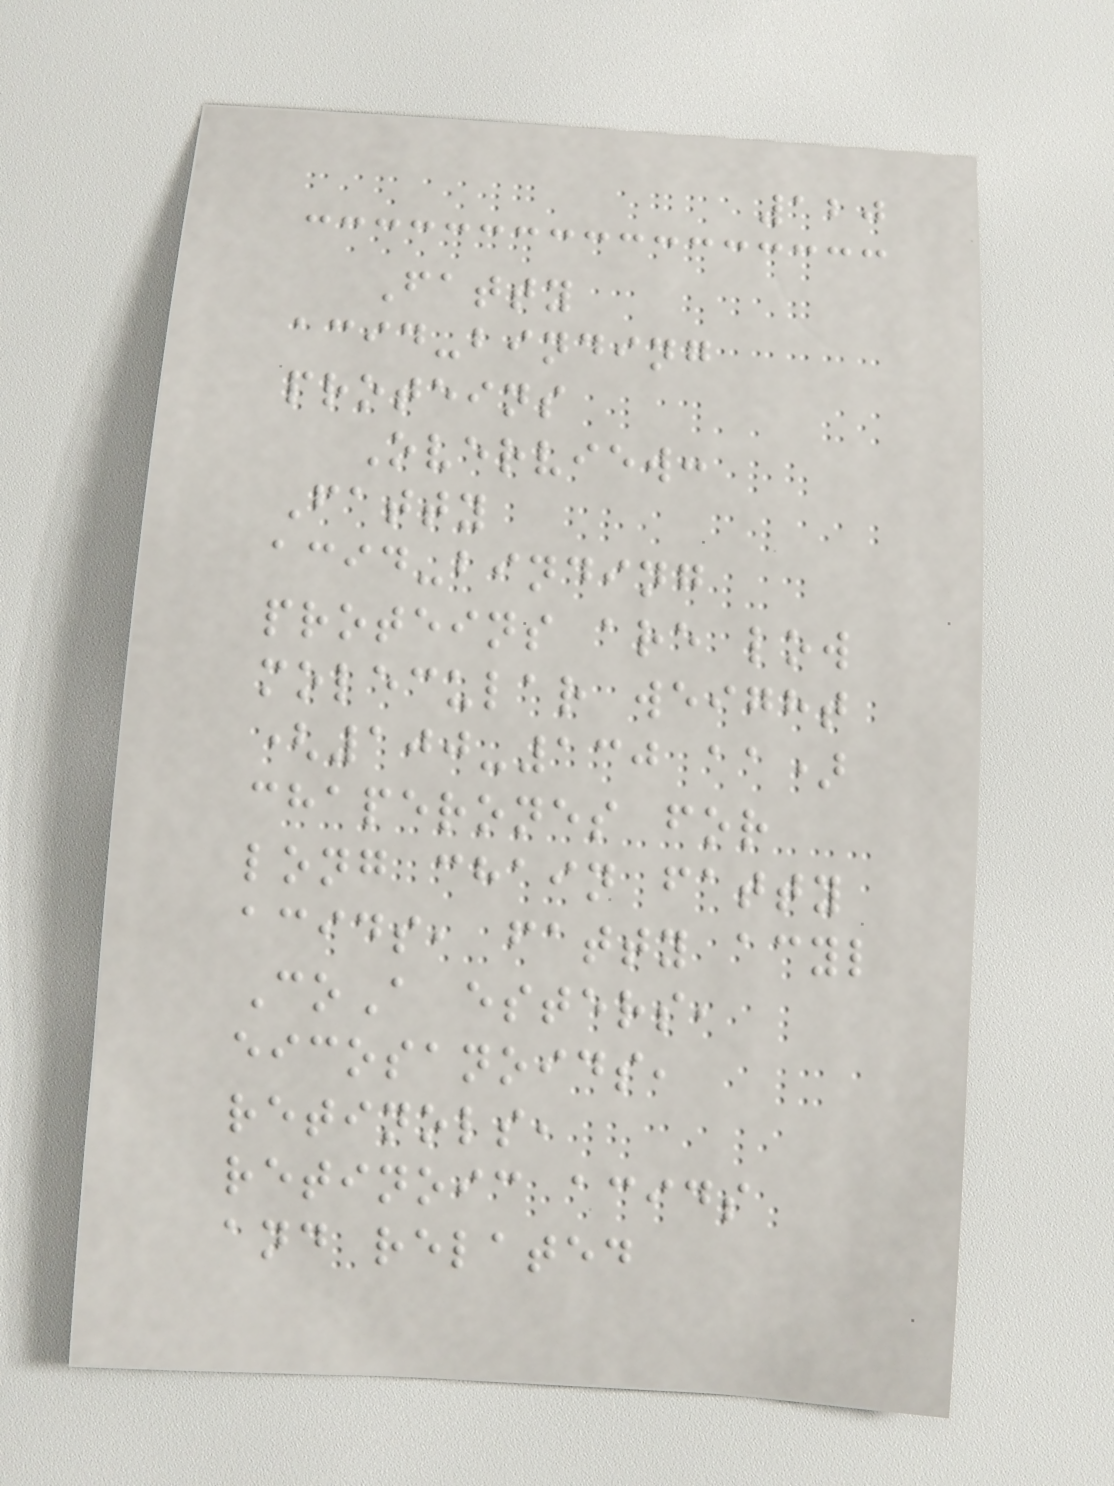120
Fatty
acid-binding
proteins
Overview:
Fatty
acid-binding
proteins are low
molecular weight
(100-130 aa)
chaperones for
long chain fatty
acids, fatty acyl
CoA esters,
eicosanoids,
retinols,
retinoic acids
and related
